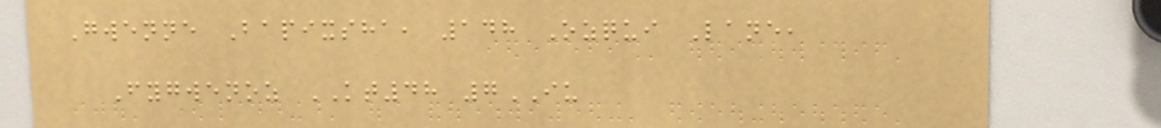Gwenne Bapixsha, 148 Ozqui Lane,
Fygwenoz KT48 7IU
